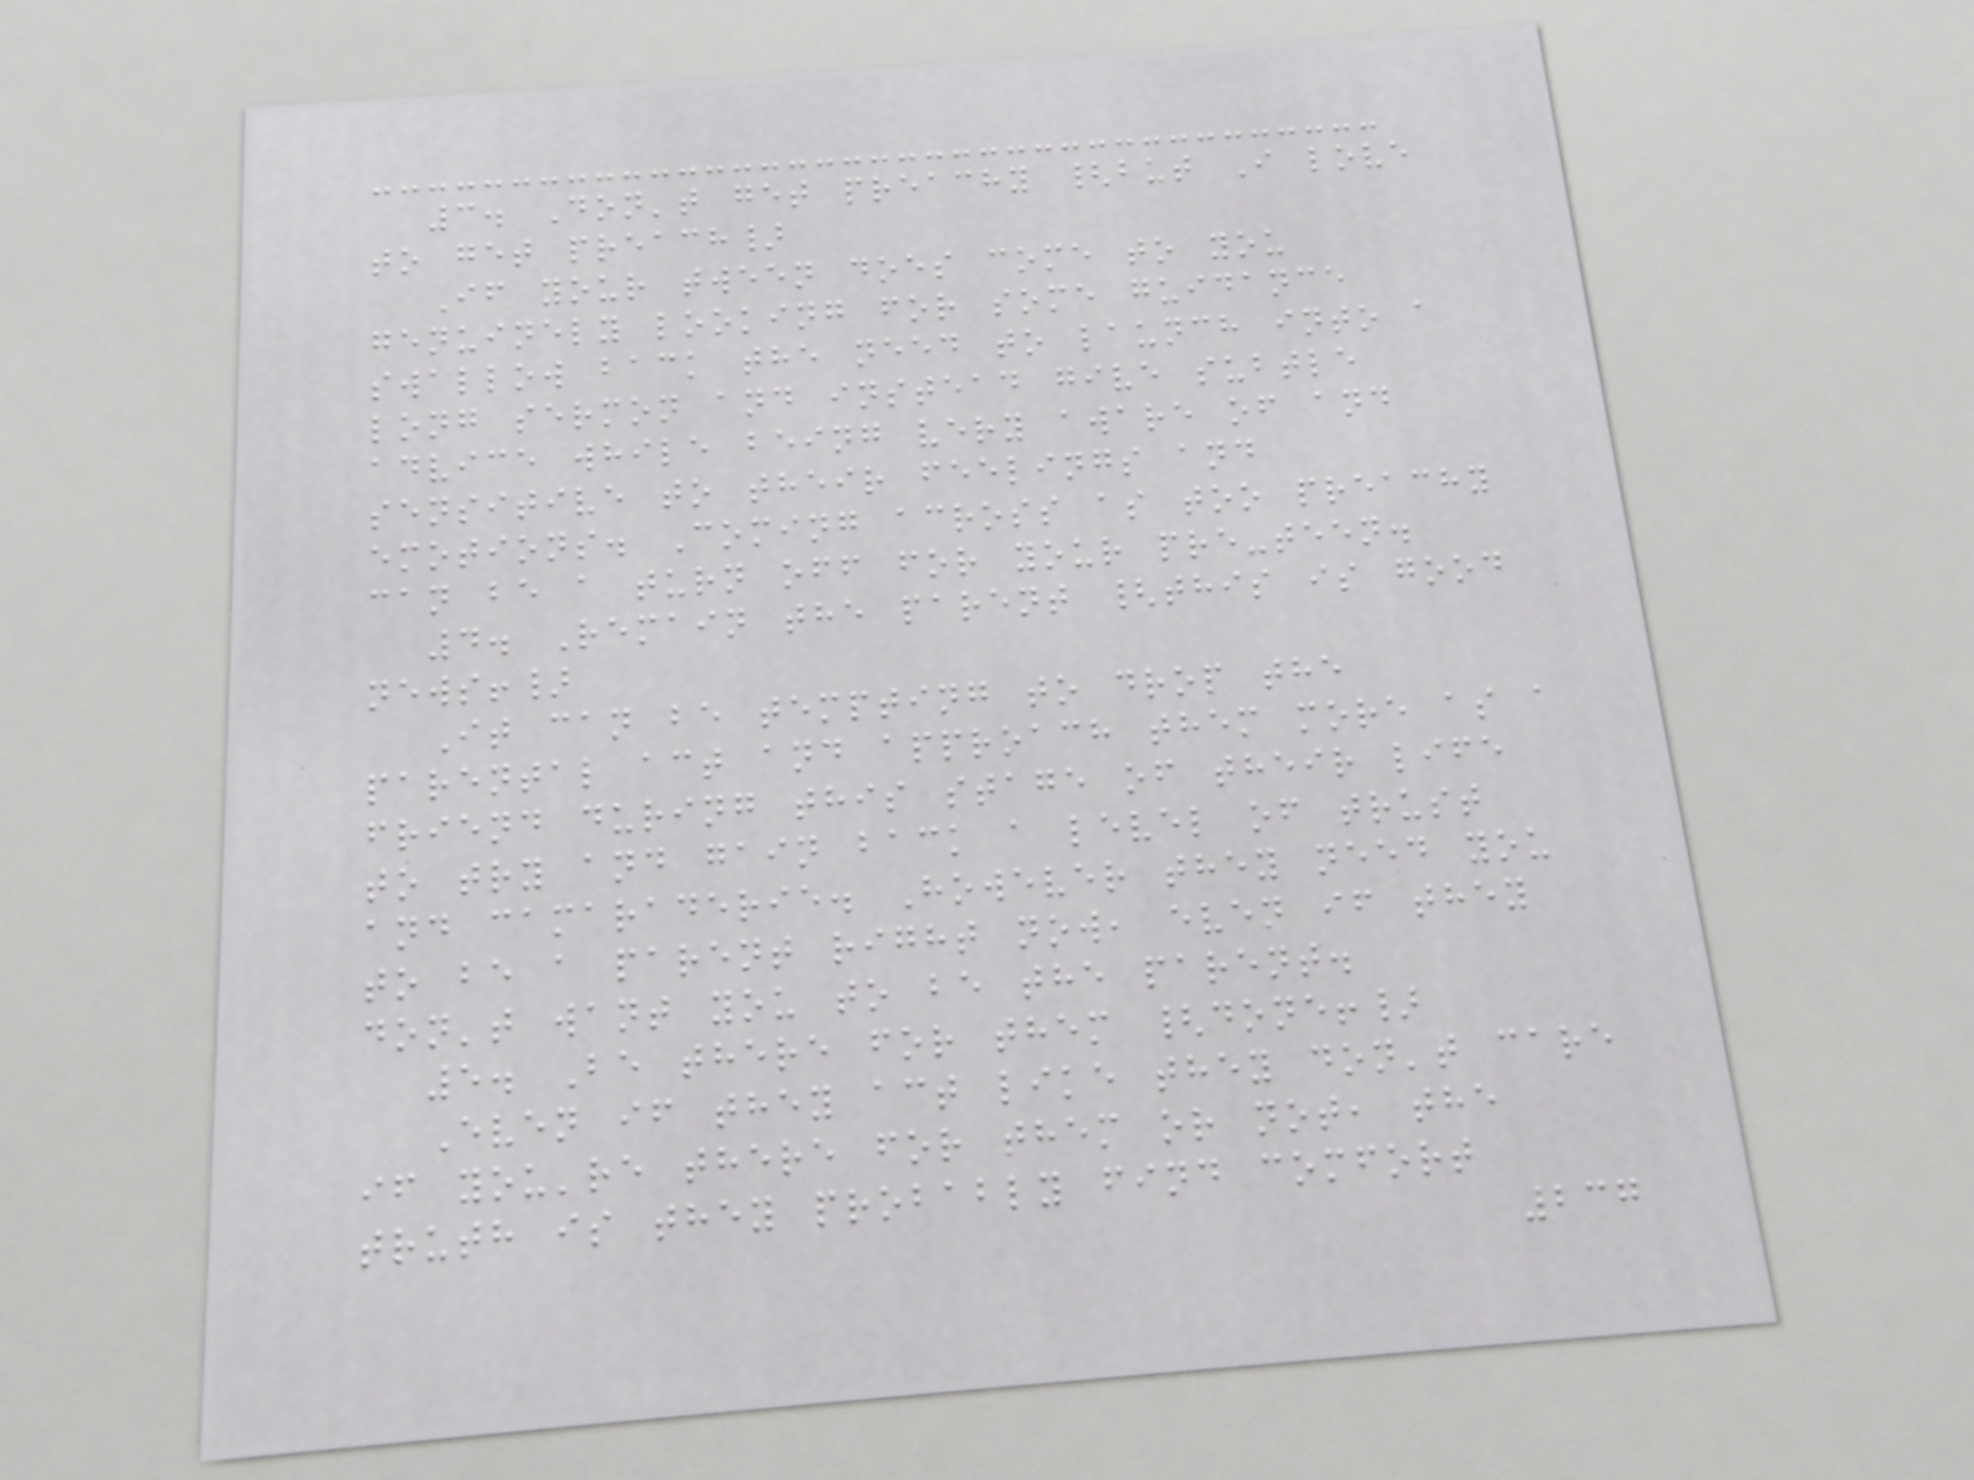3. Don't get preachy {but I love
to get preach}
If your tween does come to you
genuinely looking for some guidance
swallow back the need to launch into a
long sermon and instead give subtle
advice while being very aware of and
sensitive to their feelings and
emotions. Coming across as too preachy
can be a turn off for your pre-teen.
4. Remain the parent {this is good
news!}
It can be tempting to drop the
parental act and approach them more as a
friend during this stage of their life
to try and gain back a level of trust
and camaraderie. However they need you
to be a parent right now, even if they
don't want you to be the parent.
5. Be there for them {done!}
Even if they act like they don't care
if you're there for them or not, the
truth is they probably find comfort
237
